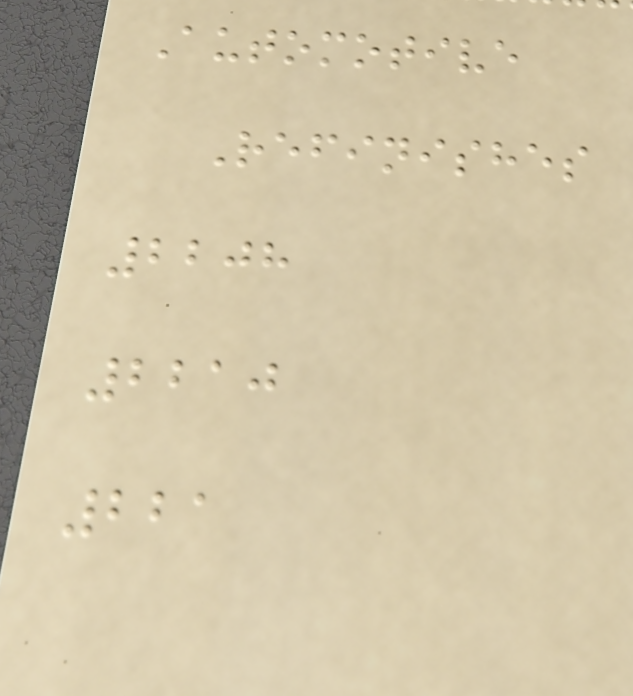Automotive
Refinishes
2208
2210
221
